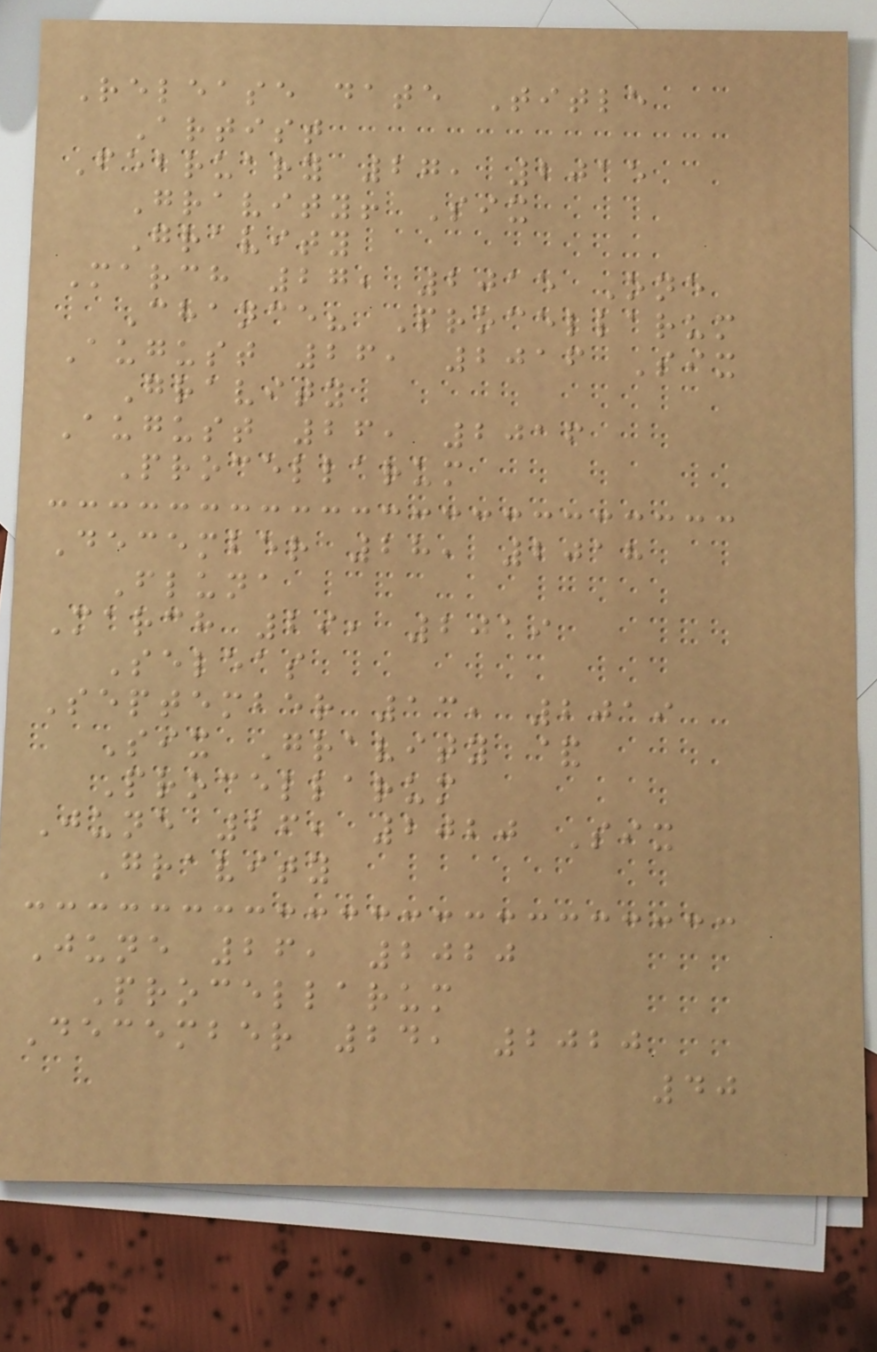Release date Title
Artist
February 27, 2015
Gravity! Six
Gravity
March 27, 2015 One
Chance? Procellarum
August 26, 2016 Six
Gravity
August 26, 2016
Procellarum
December 28, 2018
Fluna
March 29, 2019
Seleas
September 13, 2019
Six Gravity &
Procellarum
June 26, 2020 Six
Gravity
June 26, 2020
Procellarum
December 24, 2020
40
